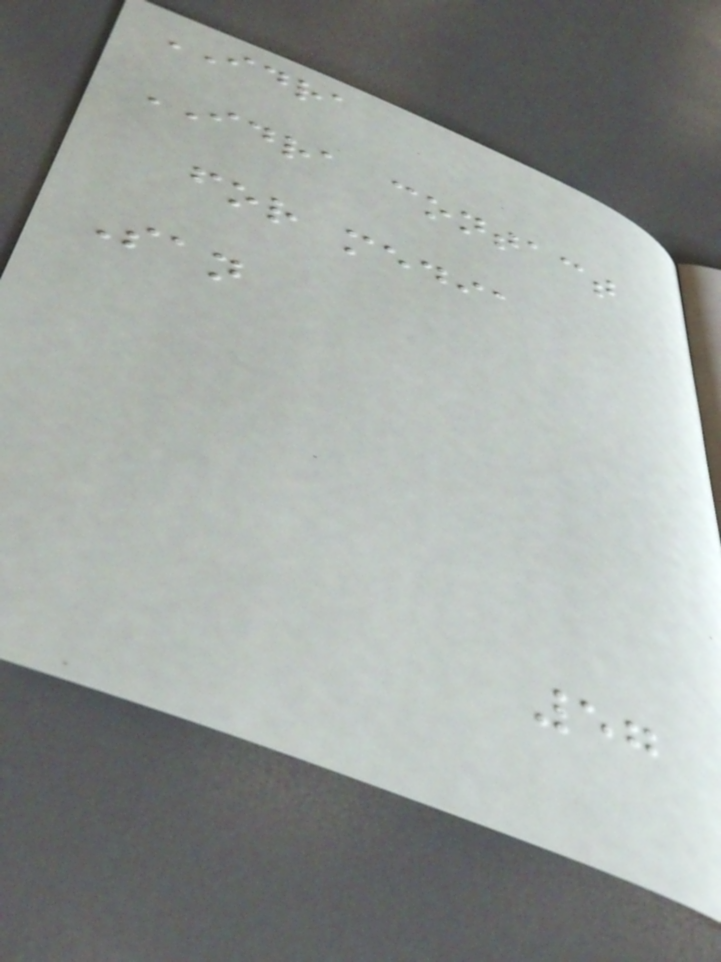IDRA
IDRA contact
for media
San
57
